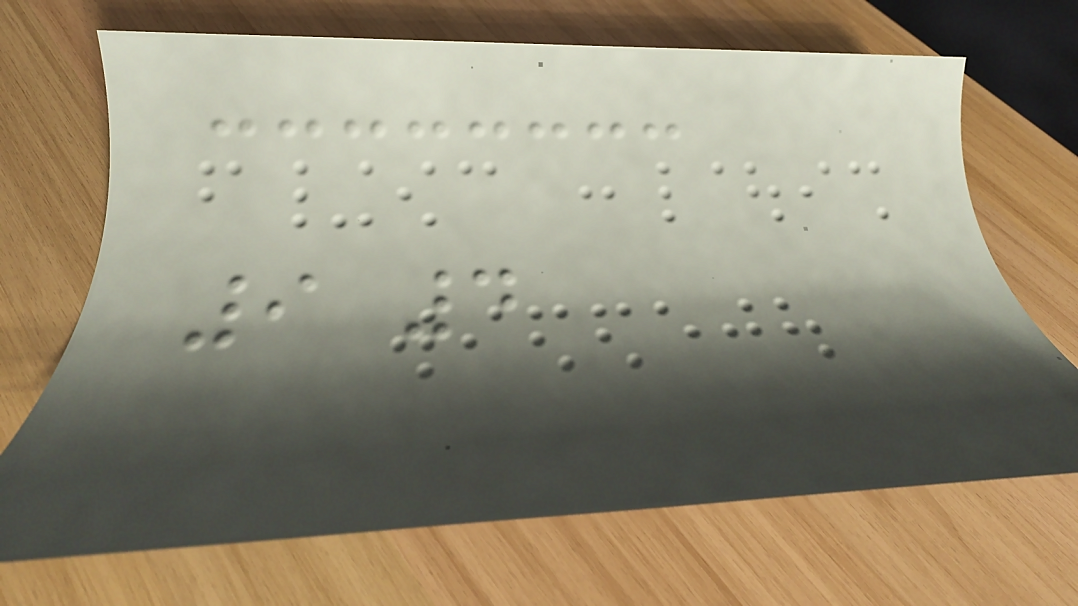9 4
